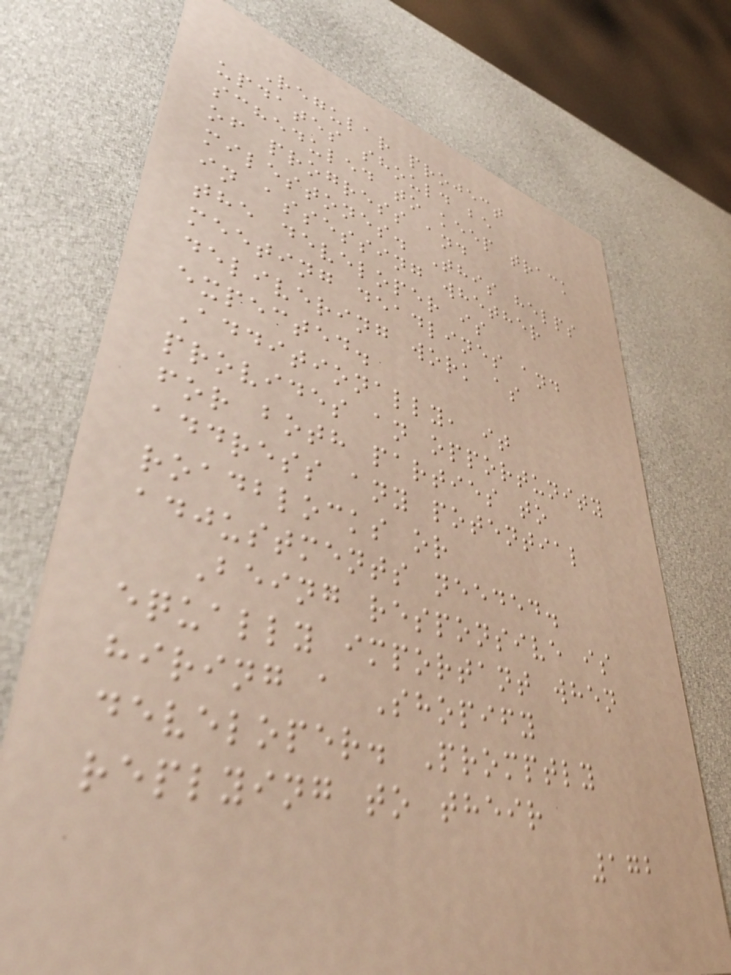Regular project
updates should be
scheduled to keep track
of progress and
milestones. This helps
in assessing whether
the developer is
meeting deadlines and
delivering work as
expected.
Additionally, it
provides an opportunity
for both parties to
address any potential
roadblocks or
adjustments needed.
Being responsive is
equally important when
hiring a Shopify
developer. Promptly
replying to their
172
